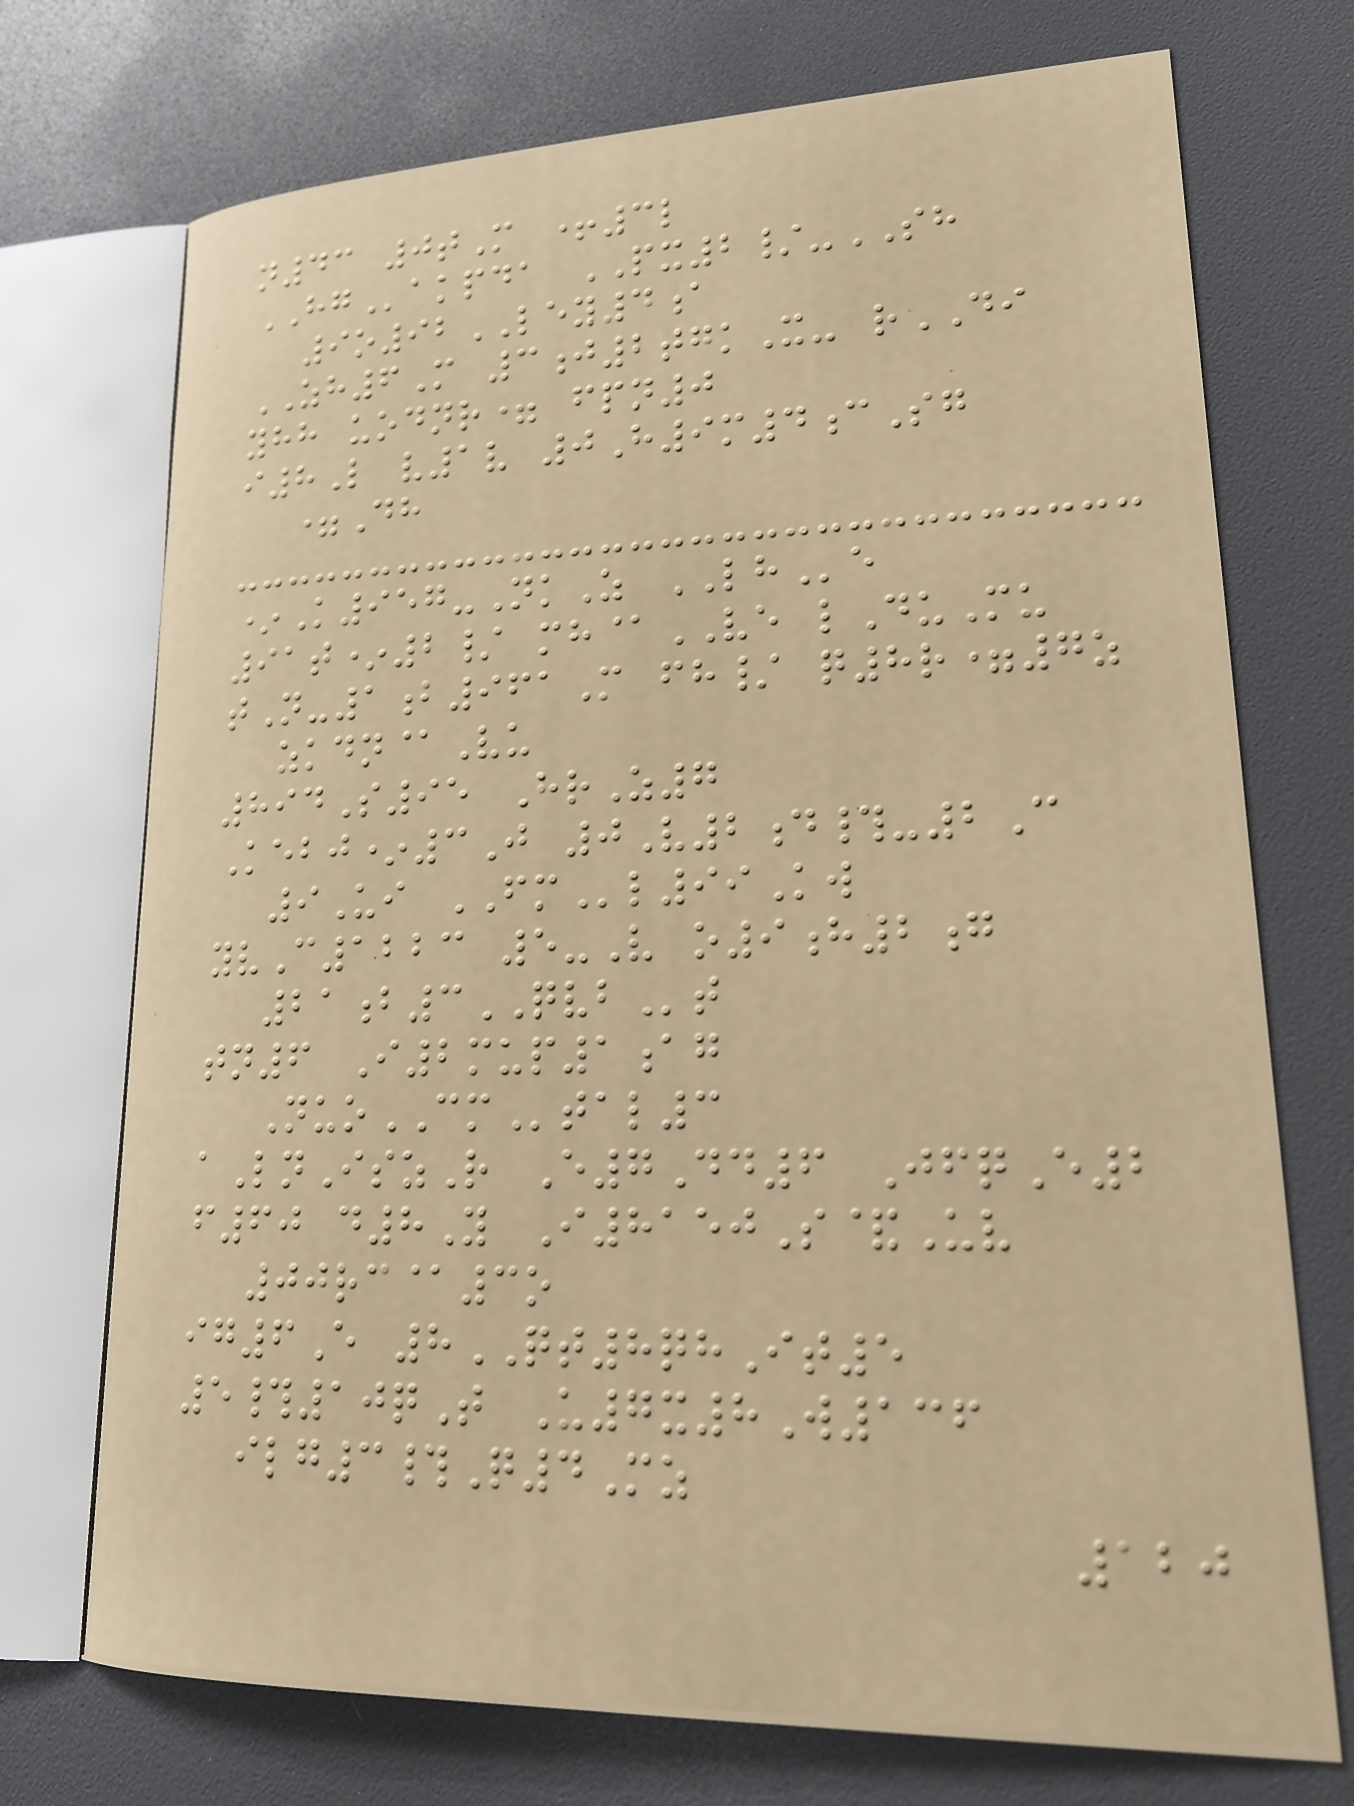n43 0tM +3l
HGakpda PX2/-SH
9o92LEY4a
ZH6M 3j2tgkX- rDI
yhh uodnr= fpn0
i8L v1v 0H9m4cSg
=Dh
*K957-NkZ LHe
91t*2/ mh@VE lDuMu
tN-1b961M fh/ q8r=7z
zkdn@Vu
894S95 HrZ7
Kebj*3J 0V2d#-2C
9Ui FMl99Kw
yvC1223 5-V o9h2g
21b3QVBt
tn6 I2mup1ag
NuoCMtal3
aLnIszR E7Dd6 JfqE2
f60 d8Y I8150S&Uv
00rc@3o
ig6E 8QT8qhIt5
5#10qT U7x8W136
ilg3#Q4Mz
120
